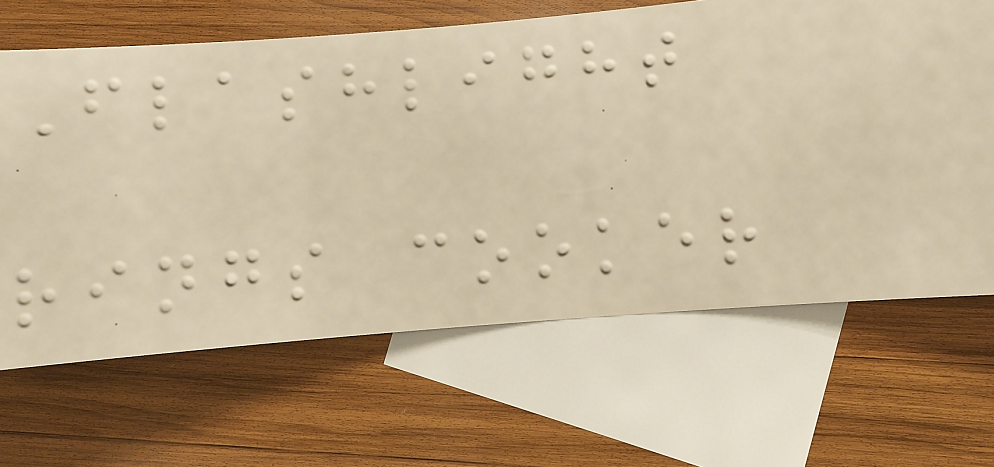Flashlight
rings cooker
